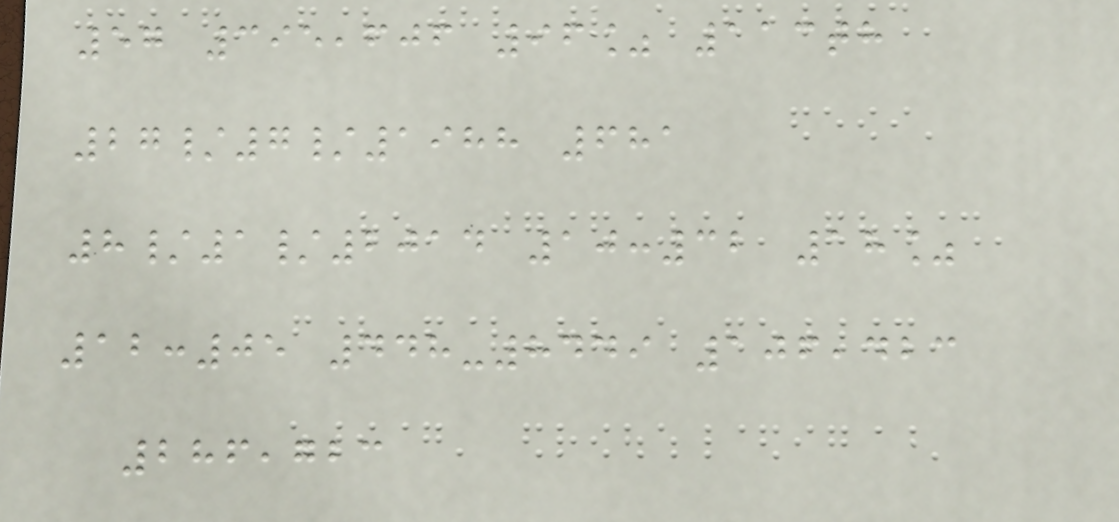57 395,606 96% 113th
27/7/1988 681
8/1/2014 10:32 18%
12:05 448-8449 106,423
286,723
